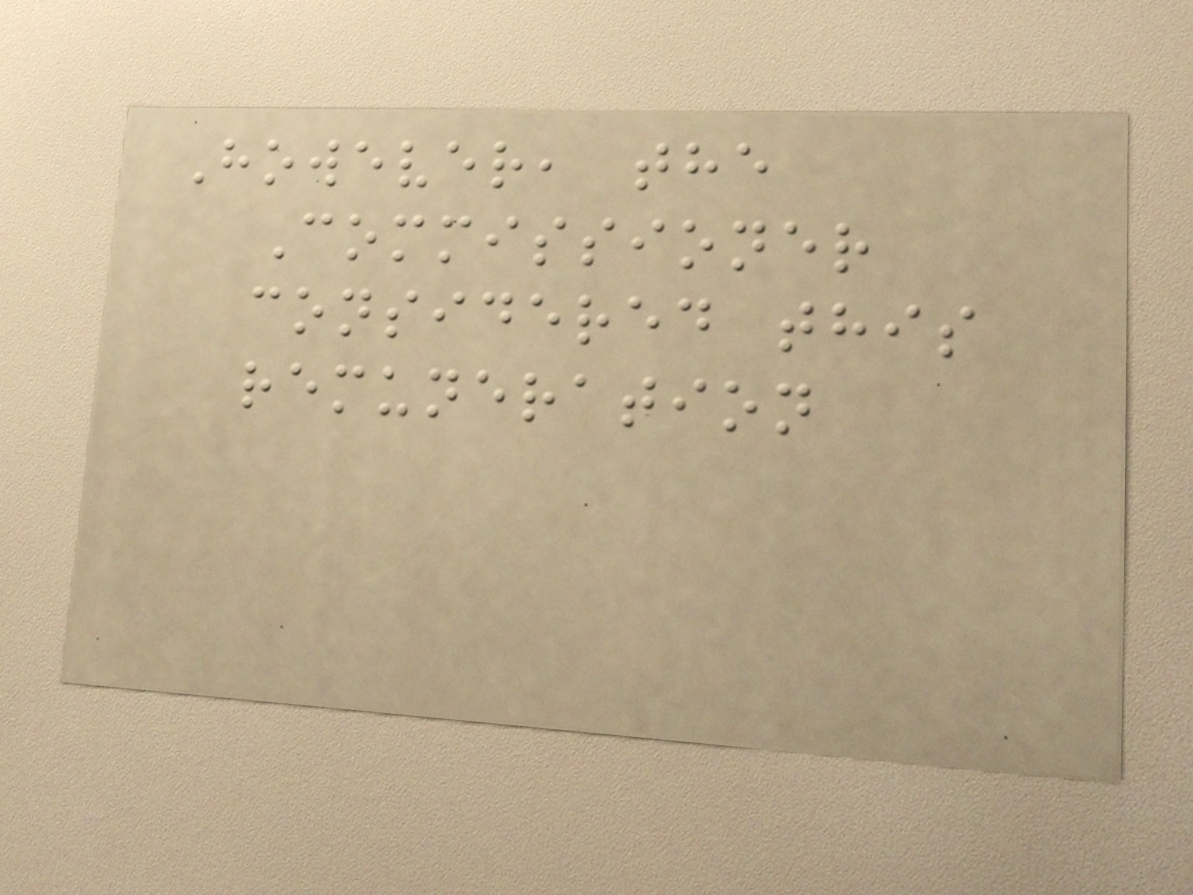However, the
Commissioner
considered this
remuneration
